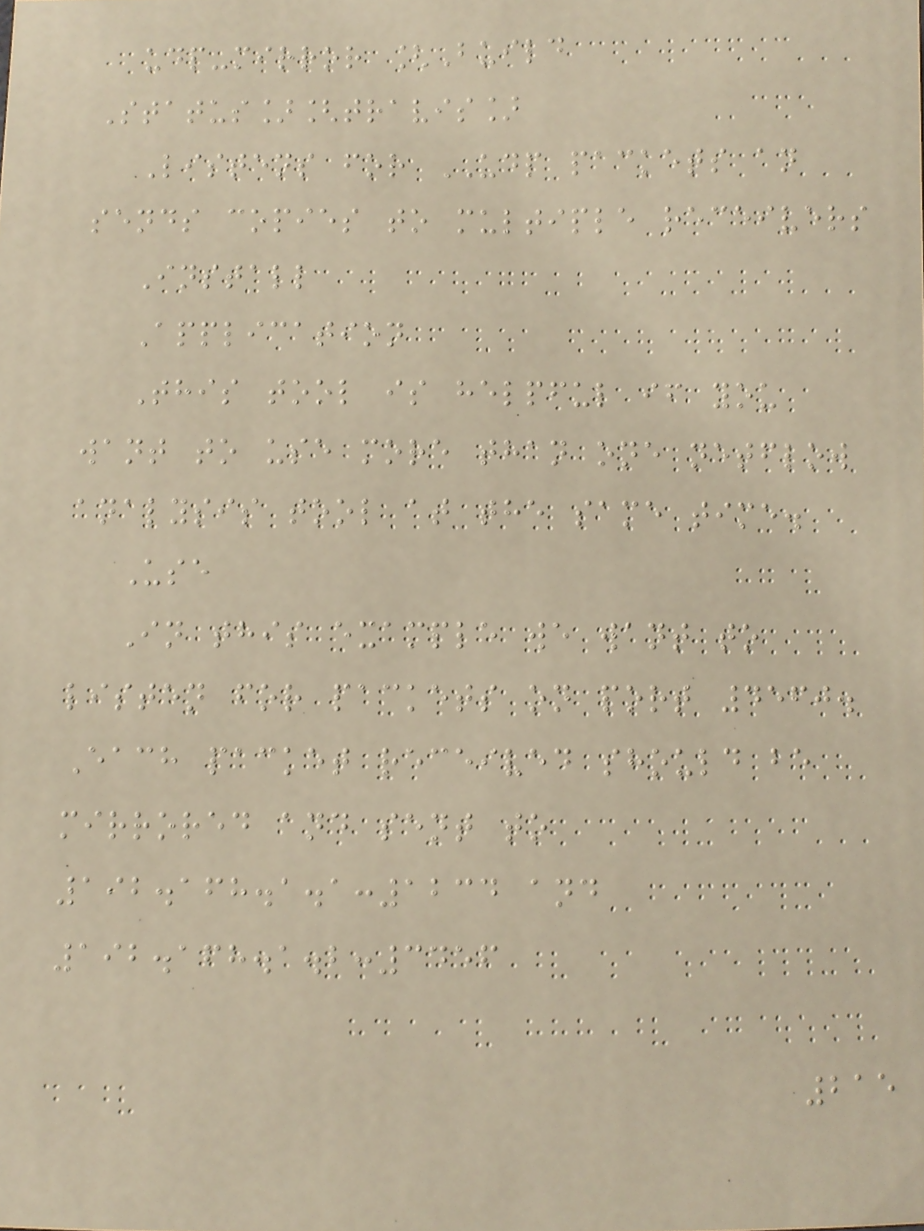udp-mirror [Build
Status][travis]
Listens for UDP packets an
sends copies to multiple receivers
Install
Application
This tool is helpful if you
want to use more than one netflow
analysis tool at the same time.
Use
In this example we want to
listen for packets on port 4560.
Each packet received should be
mirrored and sent to
192.168.1.1:1234 and
192.168.1.2:3456
215
